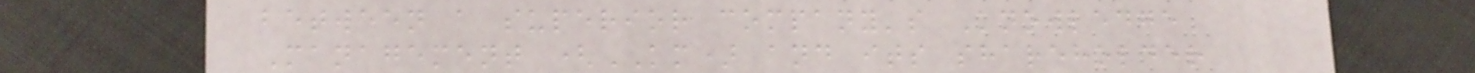between a superior company's Knowledge
Management (KM) and its shareholder
